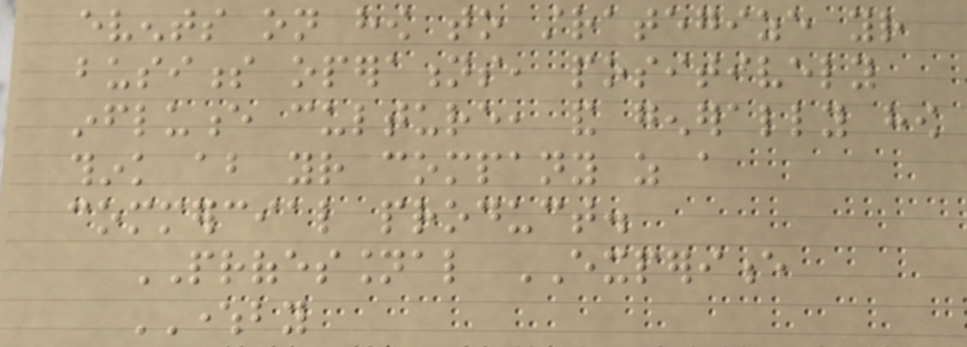events on how to strategize your
business operations, positively
influence culture, and generally how
think about your company as a
commercial product.
PROFESSIONAL EXPERIENCE
WHEREBY
